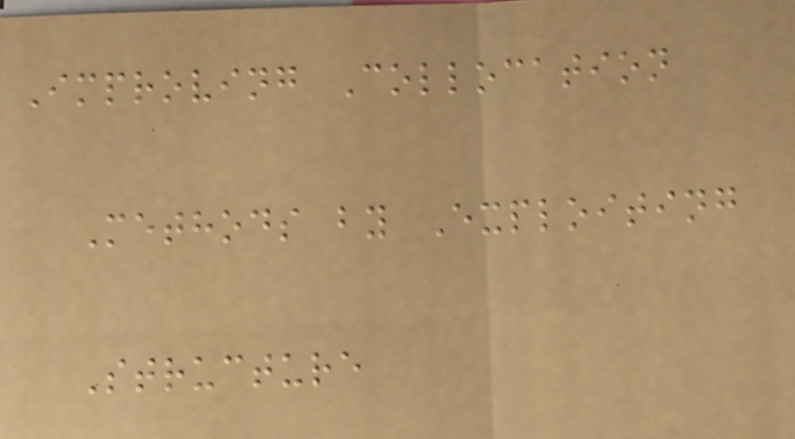Improving Collocation
Methods by Exploiting
Structure
